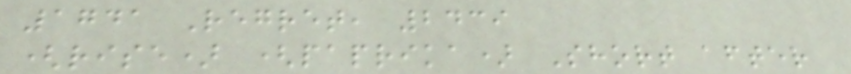1741 Regret, 2439
(rise) (paprika) Short after
